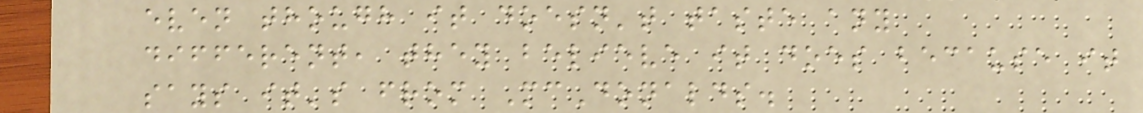even though it doesn't taste any
different, they believe it does because it
says it's from McDonalds.
